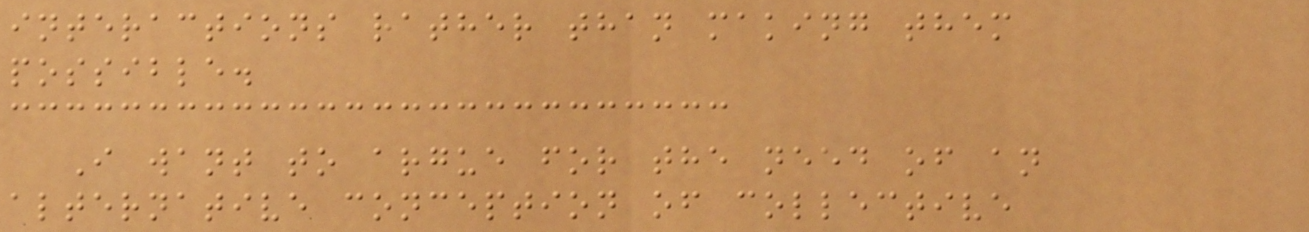interactions rather than making them
possible.
I want to argue for the need of an
alternative conception of collective
